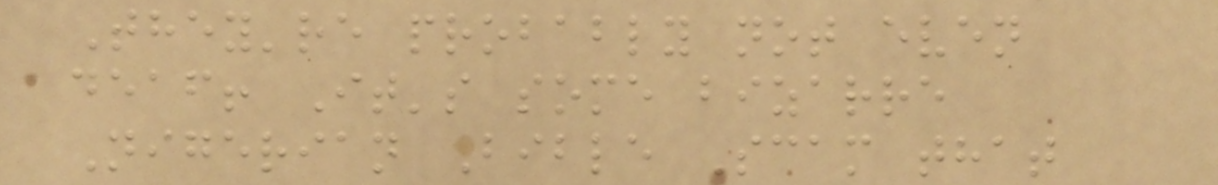They're probably not even
deaf! It's some bizarre
Nigerian Bible Scam that
